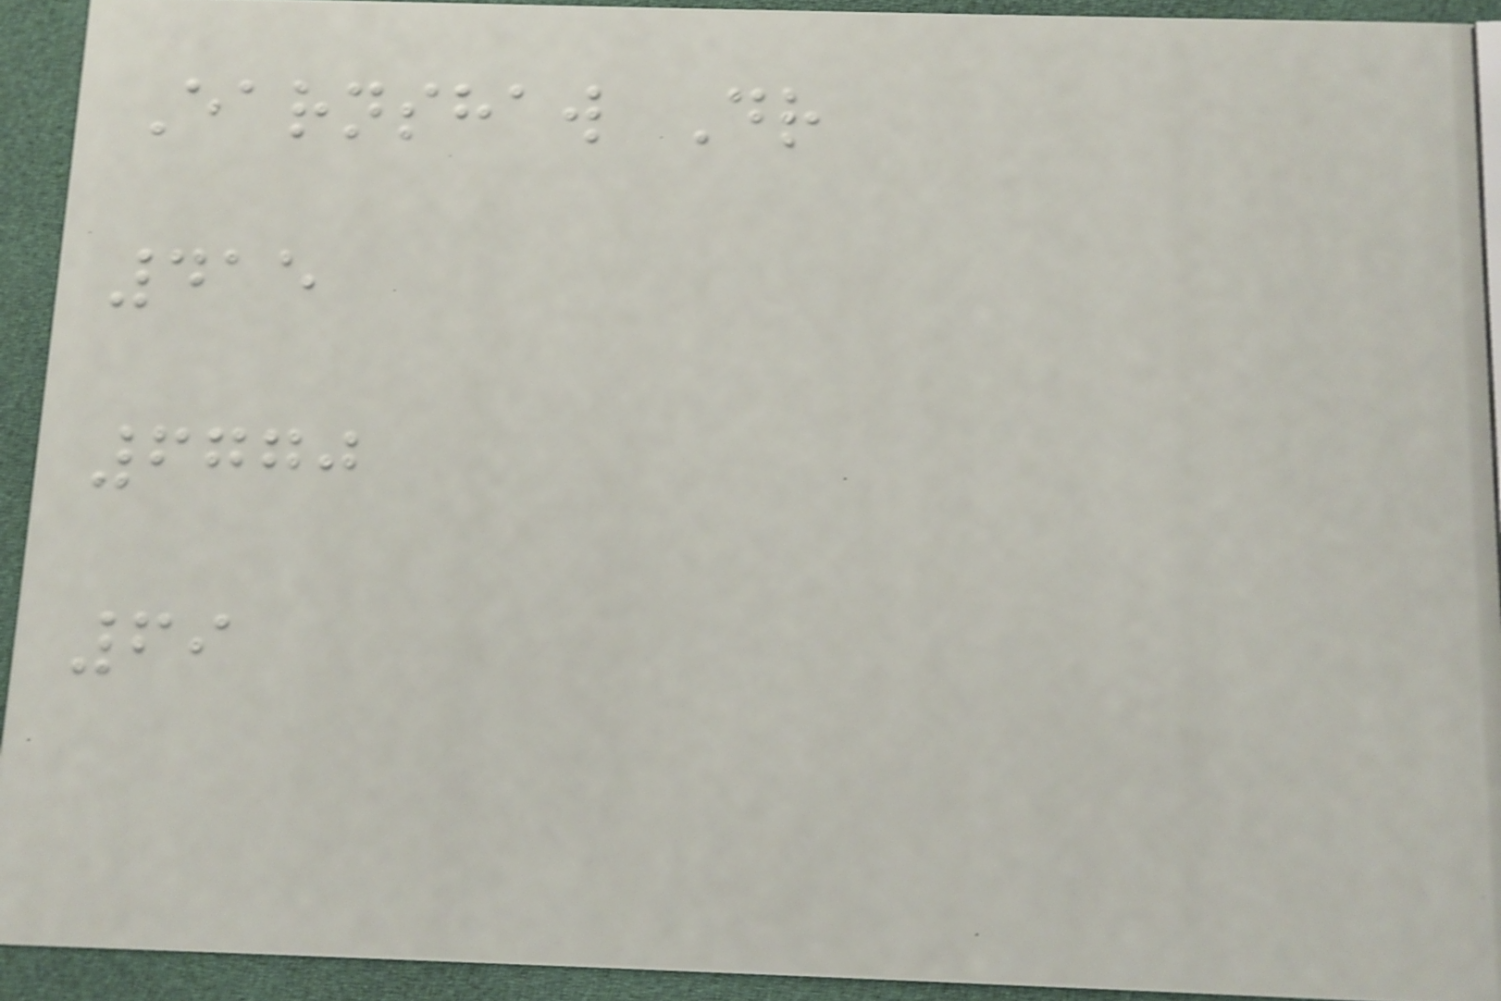Earnshaw Dr
415
6770
69
